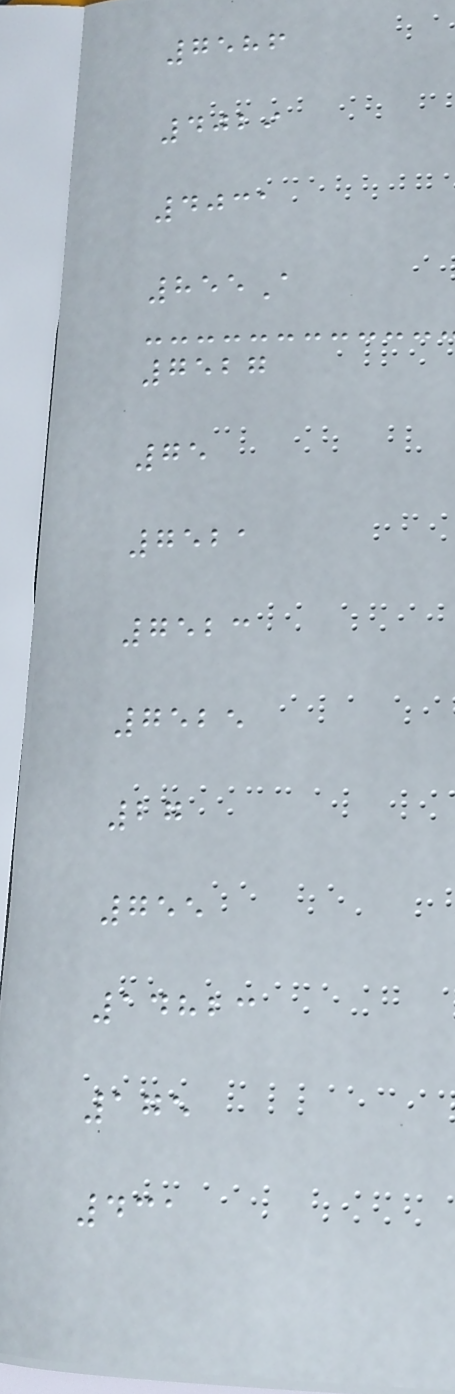7586
4029
4031
855A
7527
75
7521
7523
7525
27
755
14823
175
431
